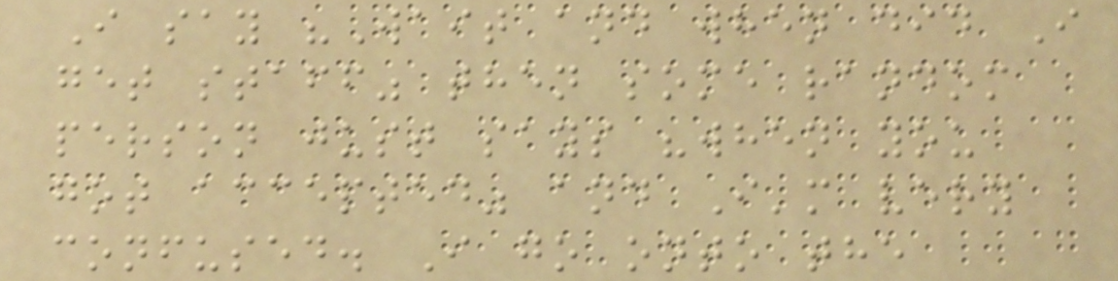I say "Wait and when did I
get staff" then some random
person just says "when you
got accepted" and I'm very
confused. I go onto the
